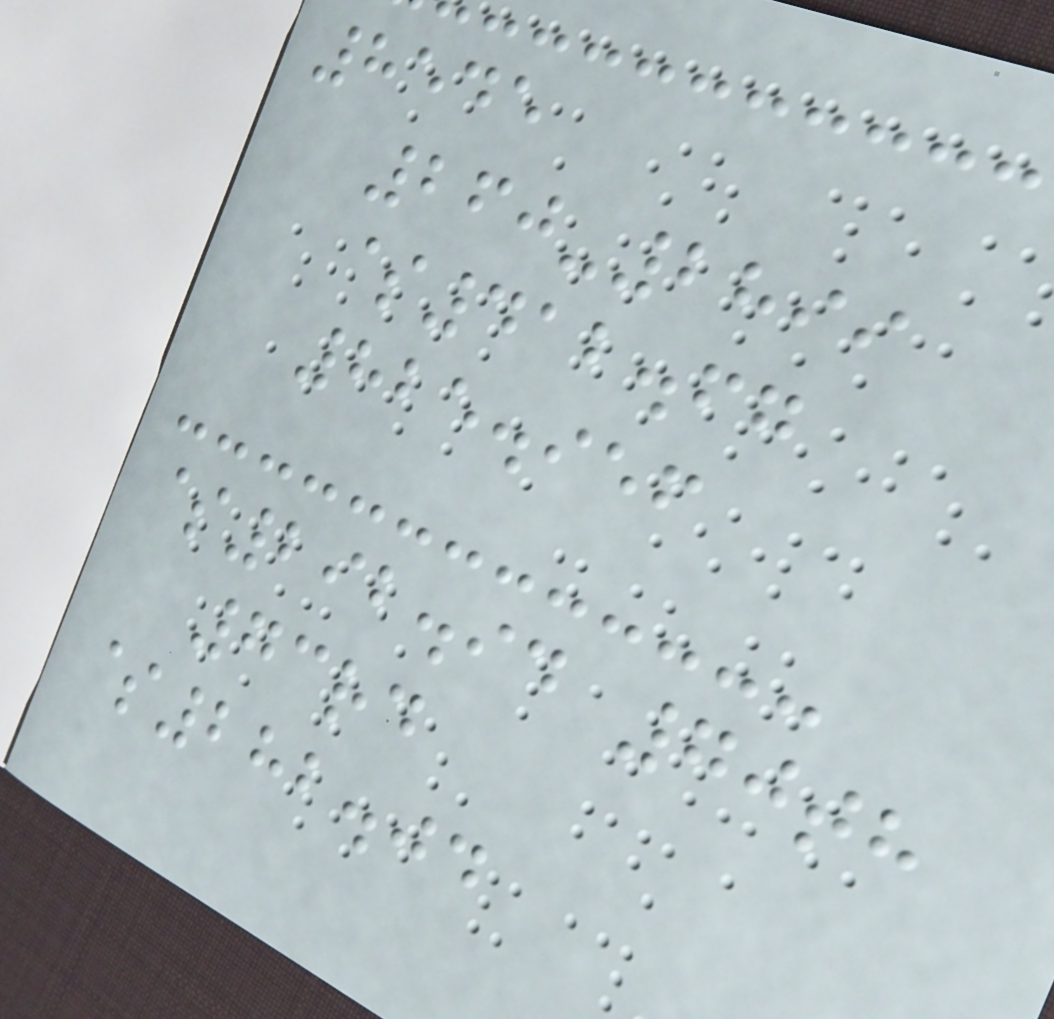8545
260-2899
$412.67
825.956
$292.94 70th
73rd
$282.04
